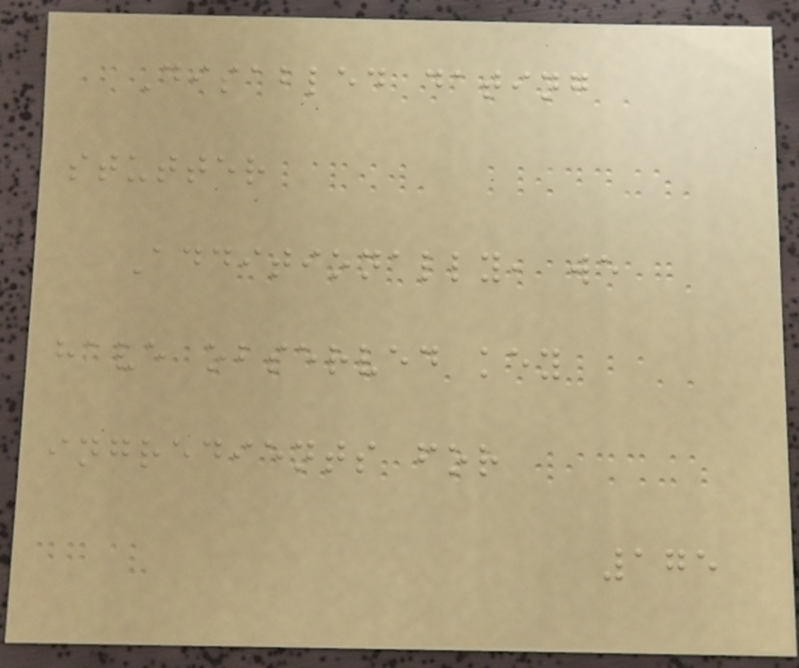Disabled dating
stutter
Additionally, we
have observed key
ingredients for
175
